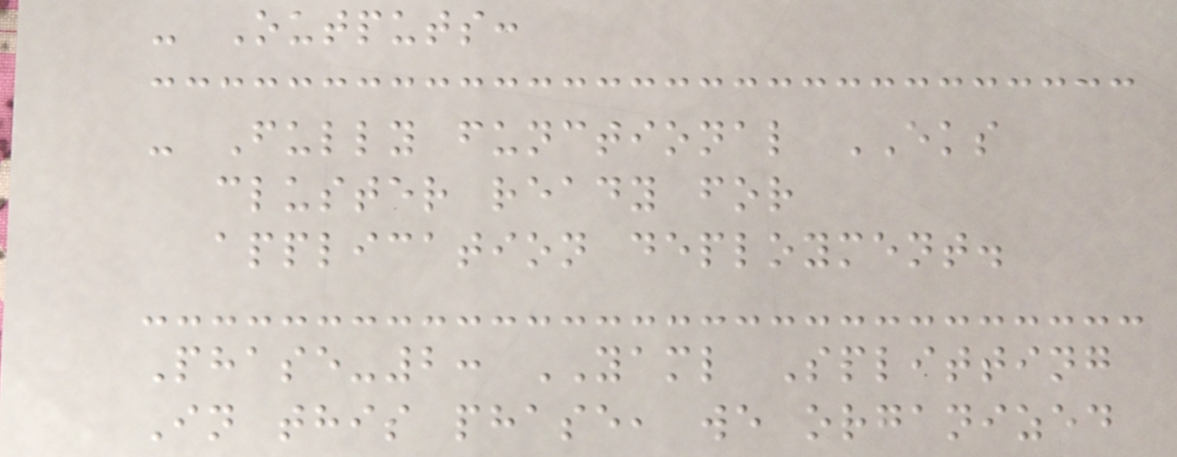- Outputs:
- Fully functional EKS
cluster ready for
application deployment.
Phase-2: YAML Splitting
In this phase, we organized
